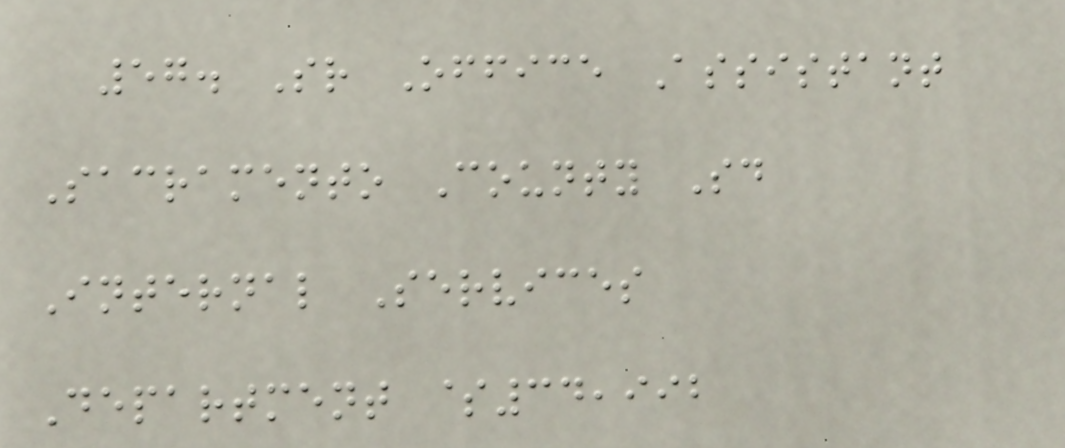57. Sr Office Assistant
Sacramento County Sd
Internal Services
Department $34,992
